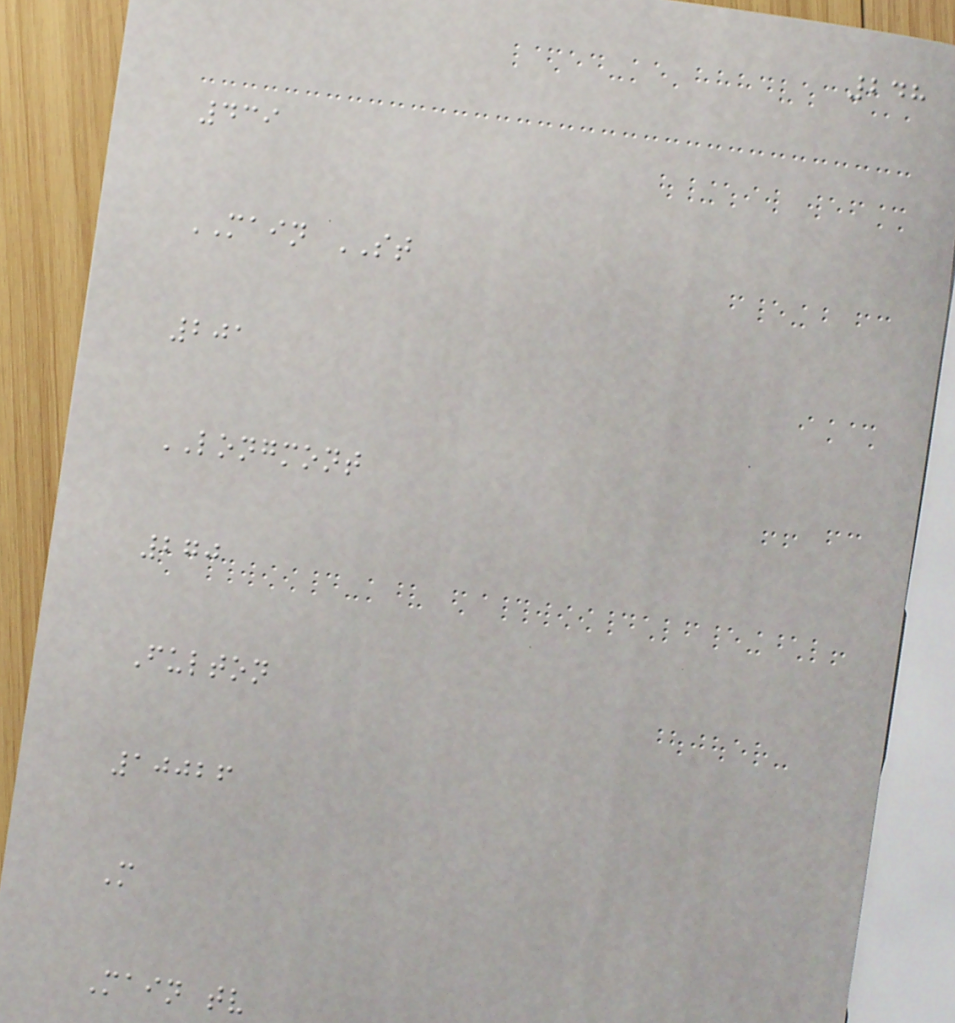248
439
MAIN ST
201
LONGMONT
270
Fulton
10026
M
Main tv
